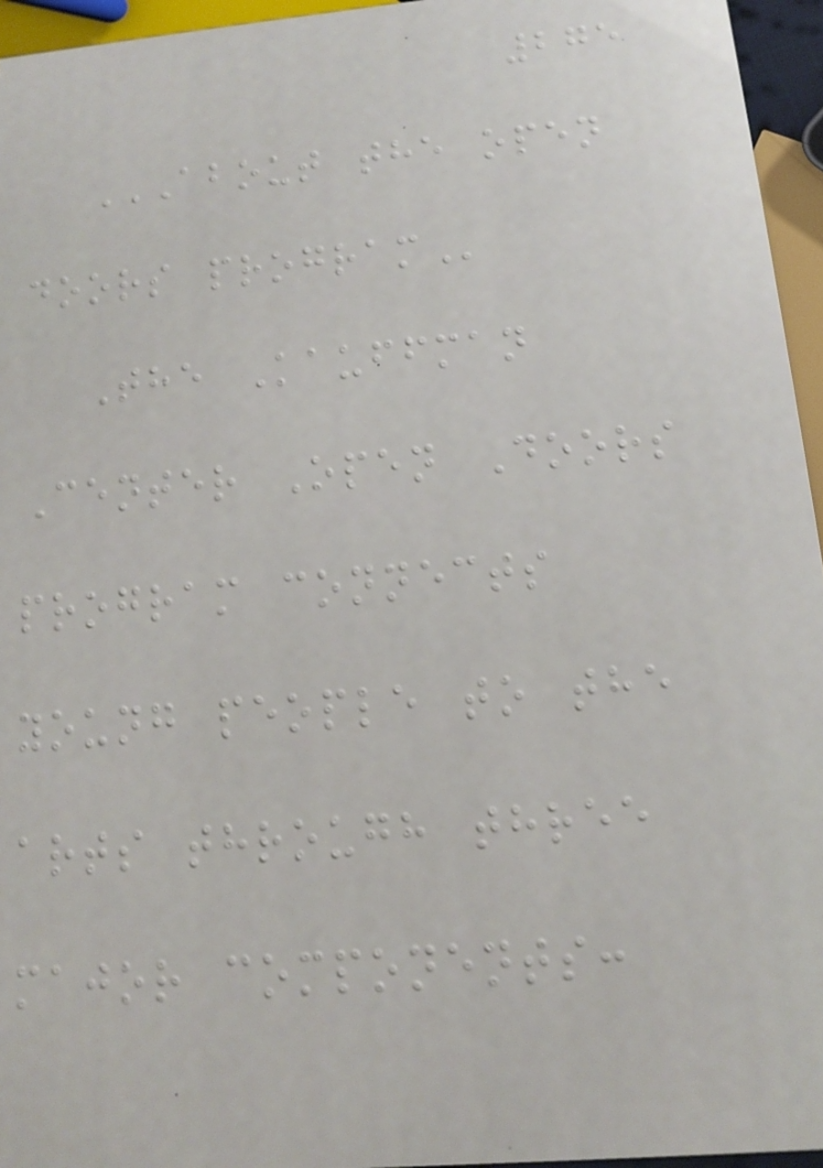275
ABOUT THE OPEN
DOORS PROGRAM
The Kauffman
Center Open Doors
program connects
young people to the
arts through three
major components:
